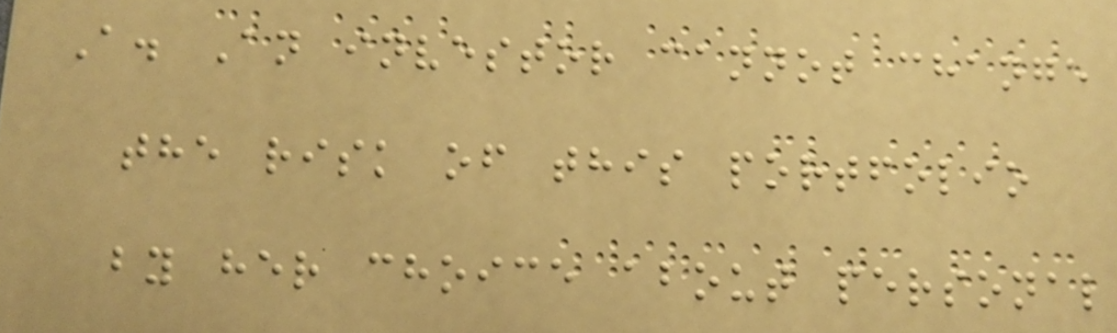A. An investor cannot change
the risk of this portfolio
by her choice about personal
